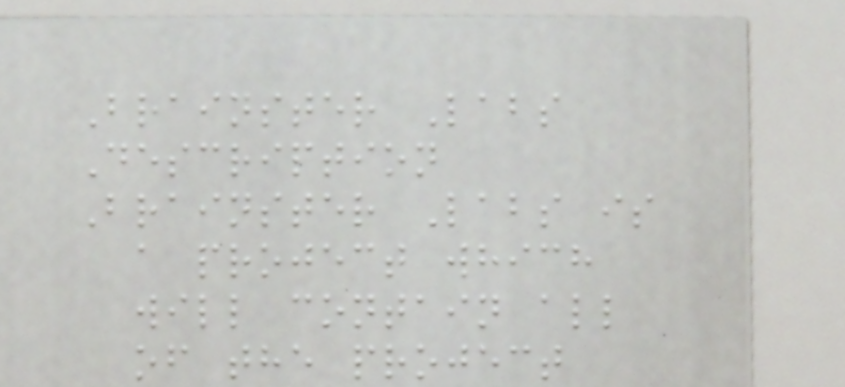Brainster Labs
Description
Brainster Labs is
a project which
will contain all
of the project
